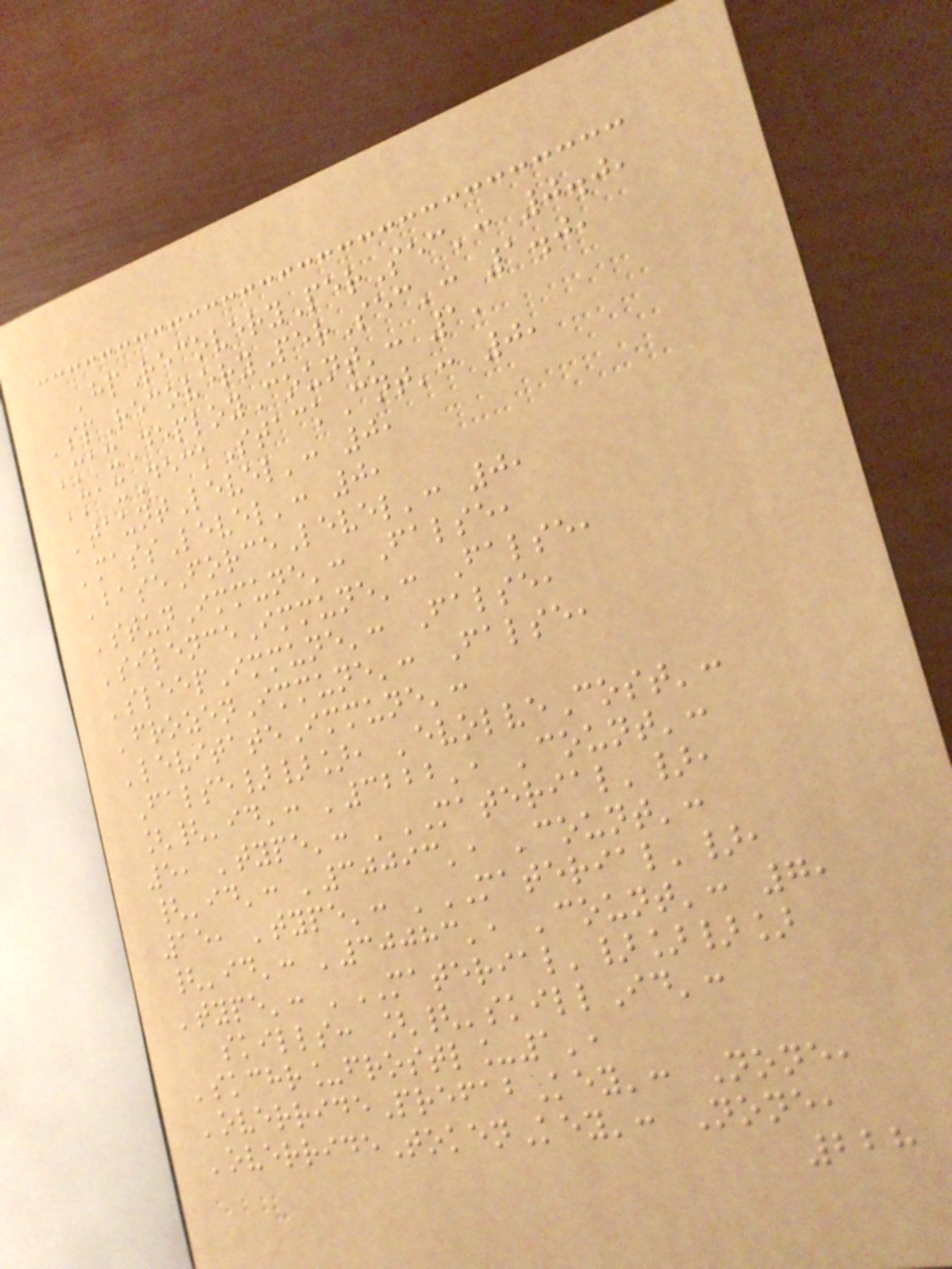'hpRecoveryPerSec': 0.0,
'spRecoveryPerSec': 1.0,
'maxDeployCount': 1,
'maxDeckStackCnt': 0,
'tauntLevel': 0,
'massLevel': 0,
'baseForceLevel': 0,
'stunImmune': False,
'silenceImmune': False,
'sleepImmune': False,
'frozenImmune': False,
'levitateImmune':
False}}], 'evolveCost':
[{'id': '3222', 'count':
5, 'type': 'MATERIAL'},
{'id': '30093', 'count':
15, 'type': 'MATERIAL'},
{'id': '30083', 'count': 7,
'type': 'MATERIAL'}]}]
skills: [{'skillId':
'skchr_frostl_1',
'overridePrefabKey': None,
'overrideTokenKey': None,
228
